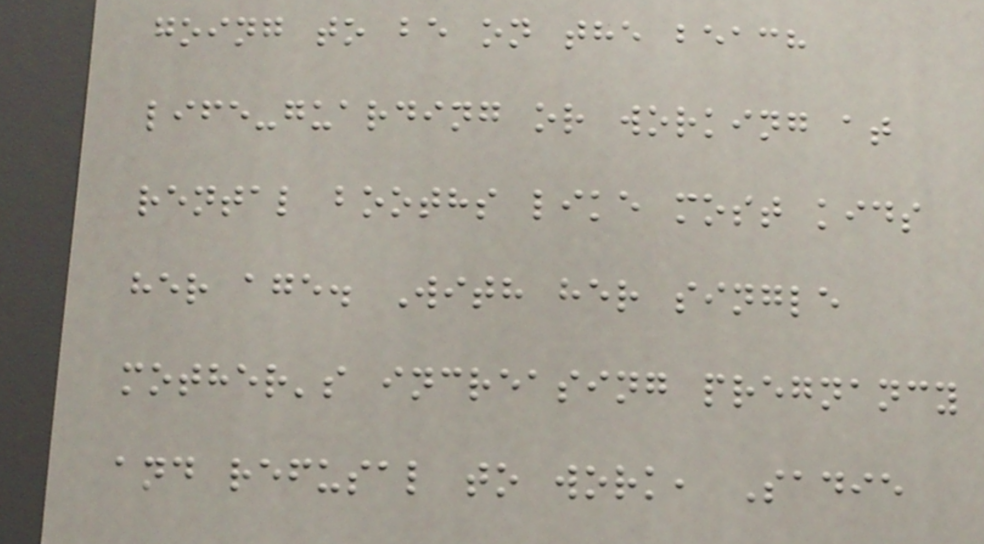going to be on the beach
life-guarding or working at
rental booths like most kids
her age. With her single
mother's increasing pregnancy
and refusal to work, Sadie
